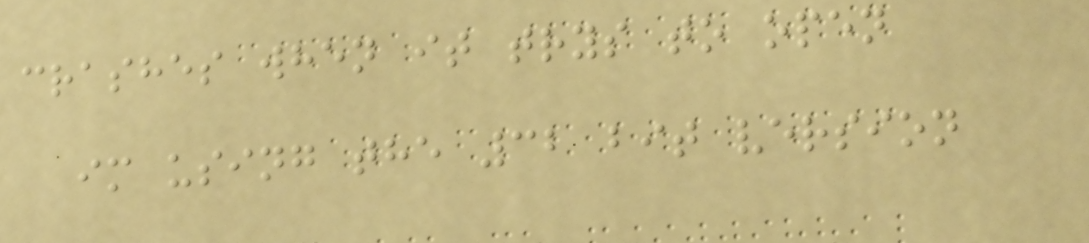crashes when it trys to open
im using the 32 bit version
